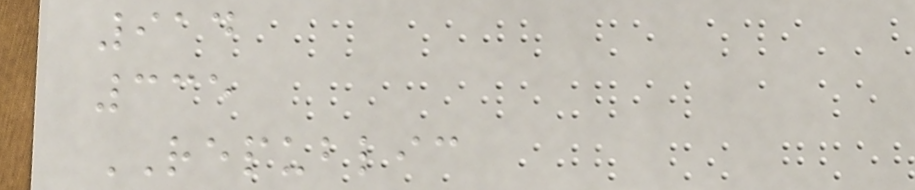914
335
REPUBLIC
